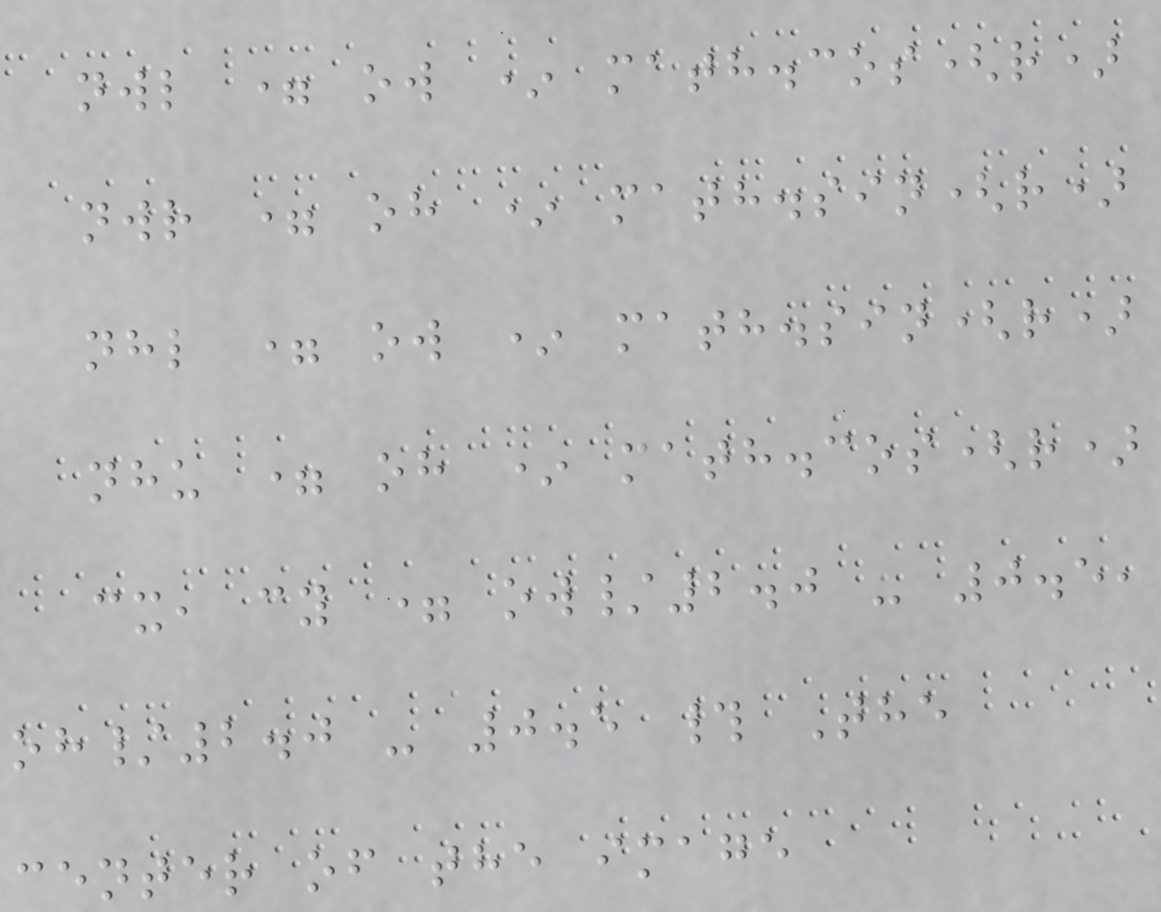nwl = ow * math.cos(r)
nwr = oh * math.sin(r)
nhl = ow * math.sin(r)
nhu = oh * math.cos(r)
cx, cy = ow/2.0 - 0.5,
oh/2.0 - 0.5 # The
center of the image
